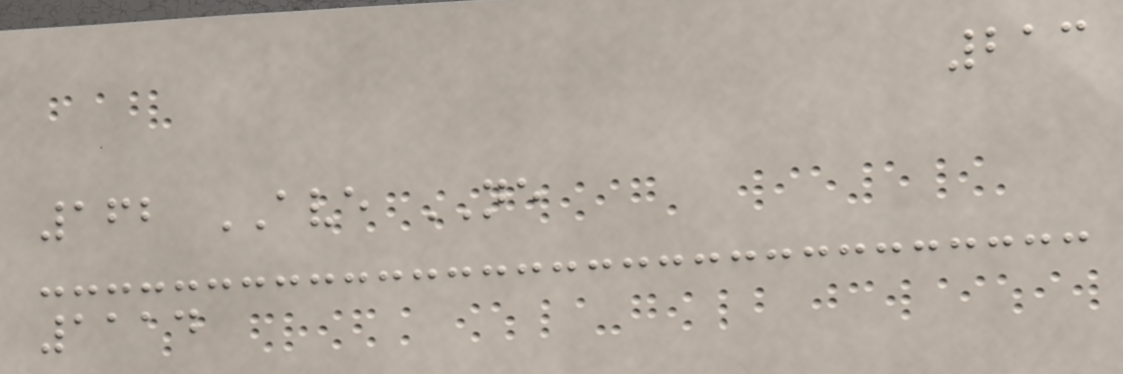213
162 AVE NE
1114
